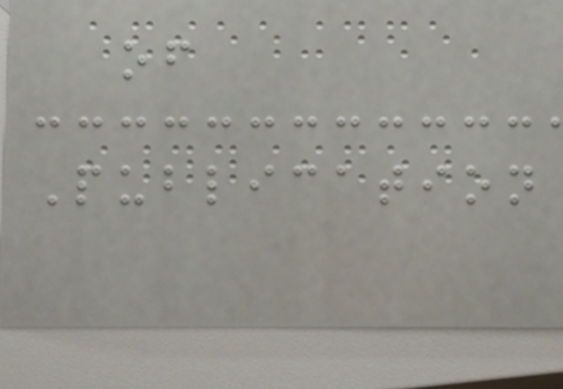of
Publication
